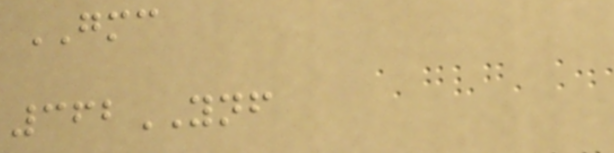GMC
362YNF
